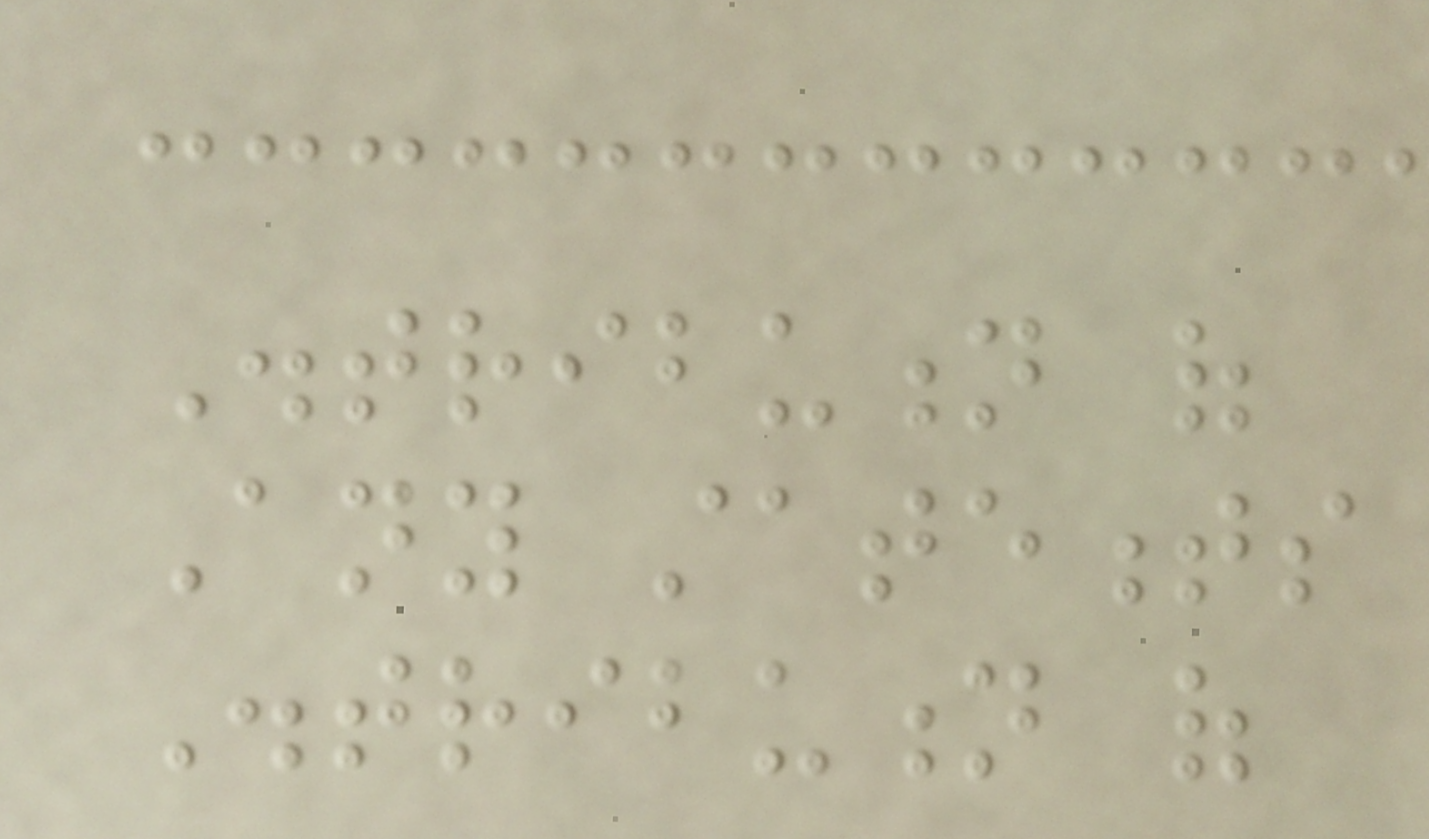Distribution of
Any statements
Distribution of
